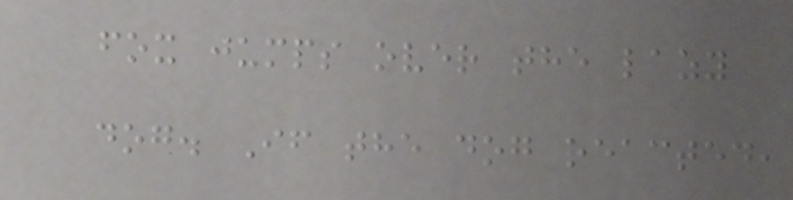fox jumps over the lazy
dog. If the dog reacted,
